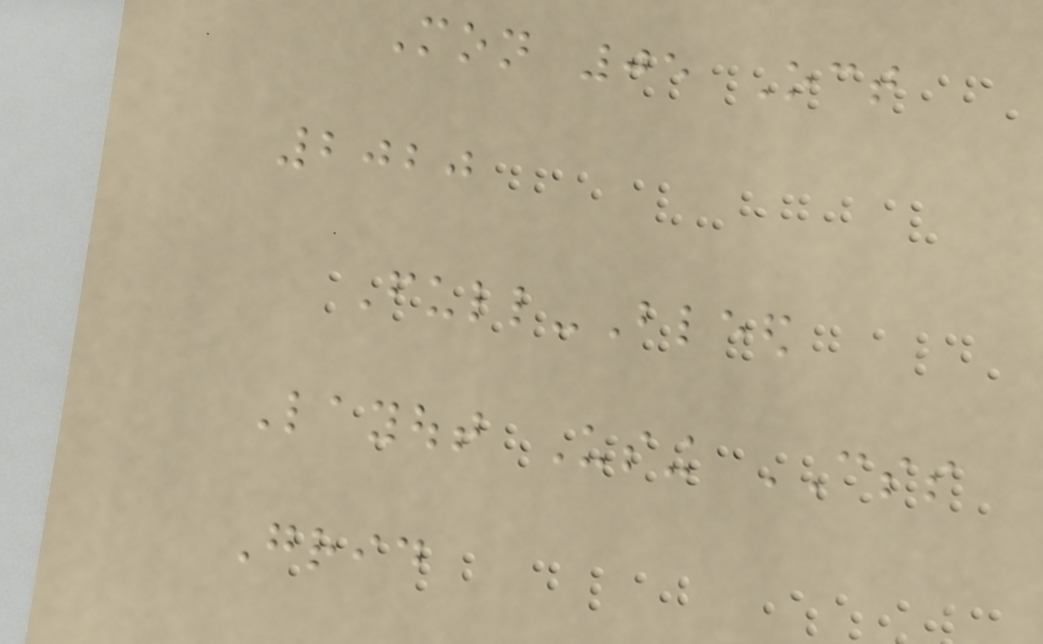Mon 05 Oct
2020
Full-Bleed
Layout Using CSS
Grid
